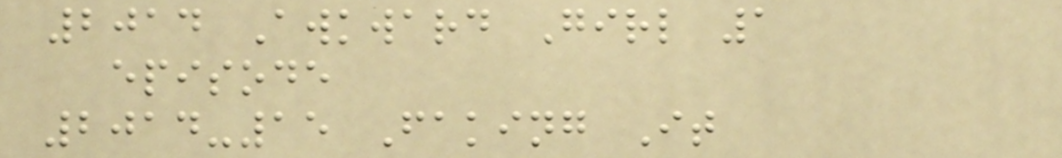2014 Awkward Girl 1
episode
2014-15 Faking It
